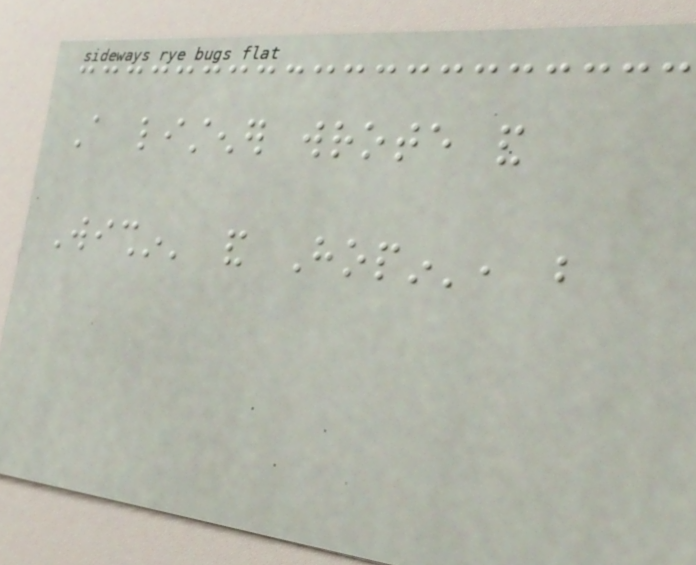A listener wrote and
Wishin' and Hopin', but
